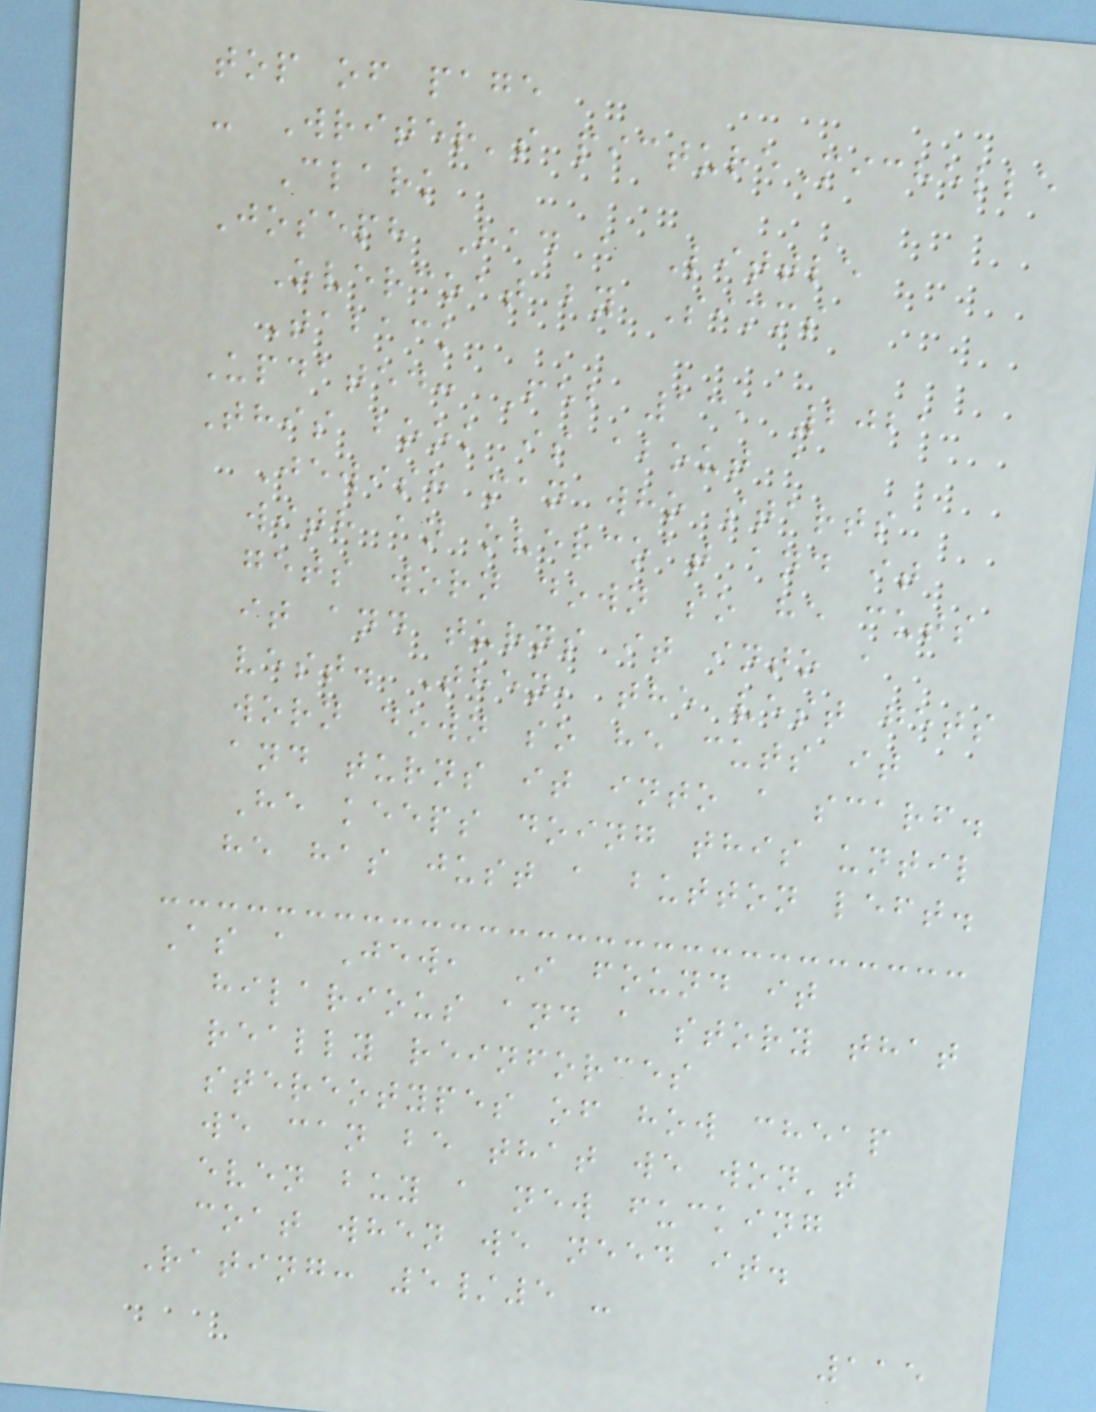top of page
- Writer's pictureMichelle
Clark
Joseph Had a Little
Overcoat by Simms
Taback
Updated: Feb 13, 2021
This book is about a
Jewish man who starts
with an overcoat and it
gets worn down so he cuts
it and turns it into a
vest. Then, the vest gets
worn down so he cuts it
and turns it into a scarf.
He keeps doing this until
he has just a button left.
As a Jew, I found it
hilarious and a story that
really reinforces
stereotypes of how cheap
we can be that we won't
even buy a new fucking
coat when we need it.
Rating: 5/5 -
115
